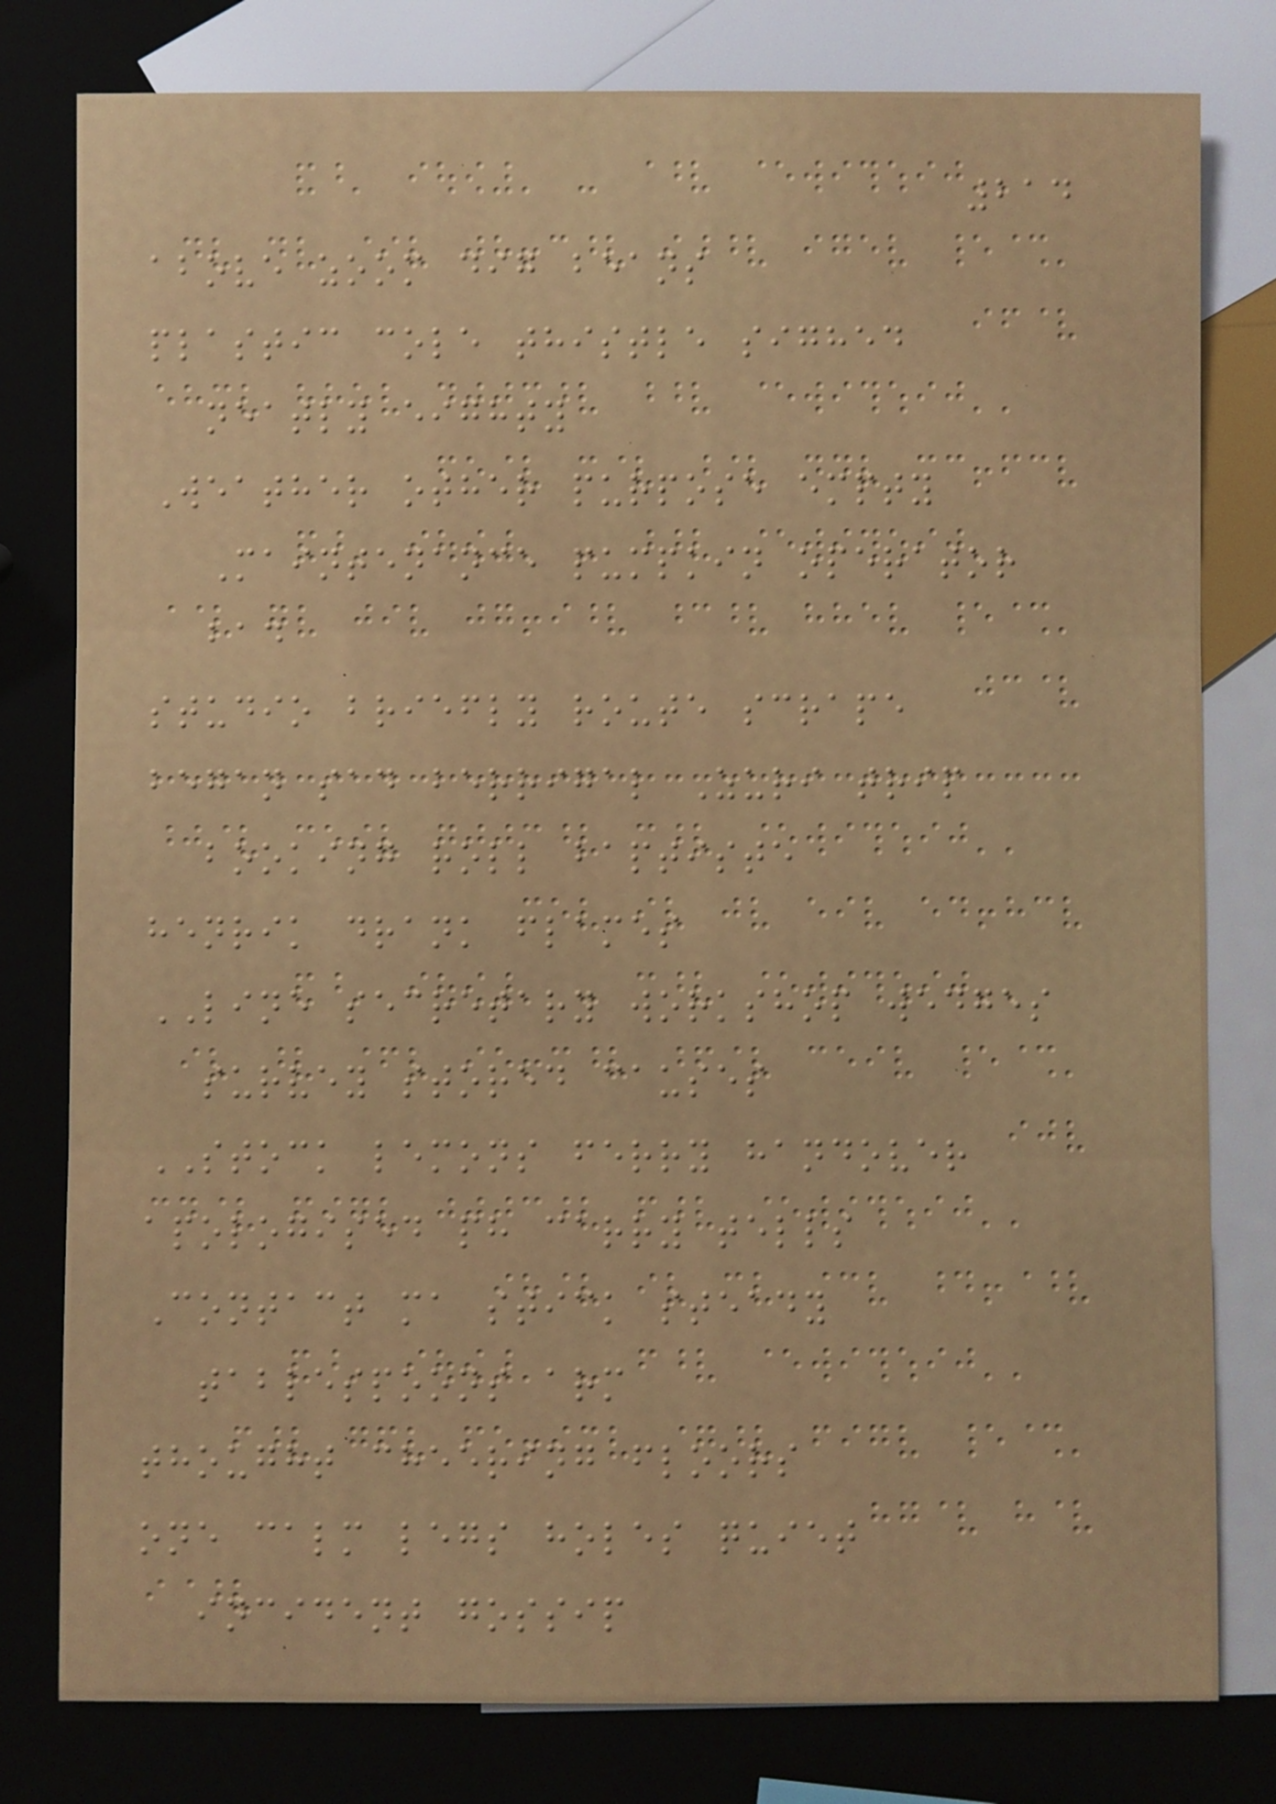214
above zoom dig beans
plastic cole thistle sighed
neatly eighty
Weather other purpose empty
Maintenance pumpkin operator
bad
studio briefly route scrape
began sad berrigal Zuri trip
booking roll baptiste
henrik drank flames
LINE secretary workshop wedges
survey stored causes
STOCK lemons ferry handover
apologised ph carry tells
Contact ma stick steady
tablespoons arm
thought cheering floors
one calm legs holes quiet
incident gossip
